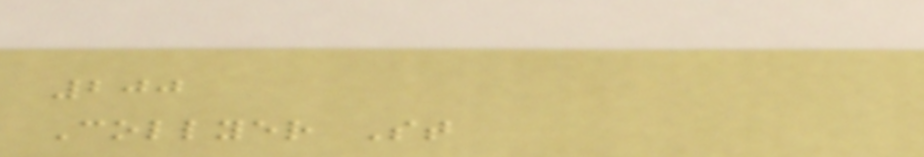200
Collyer St
